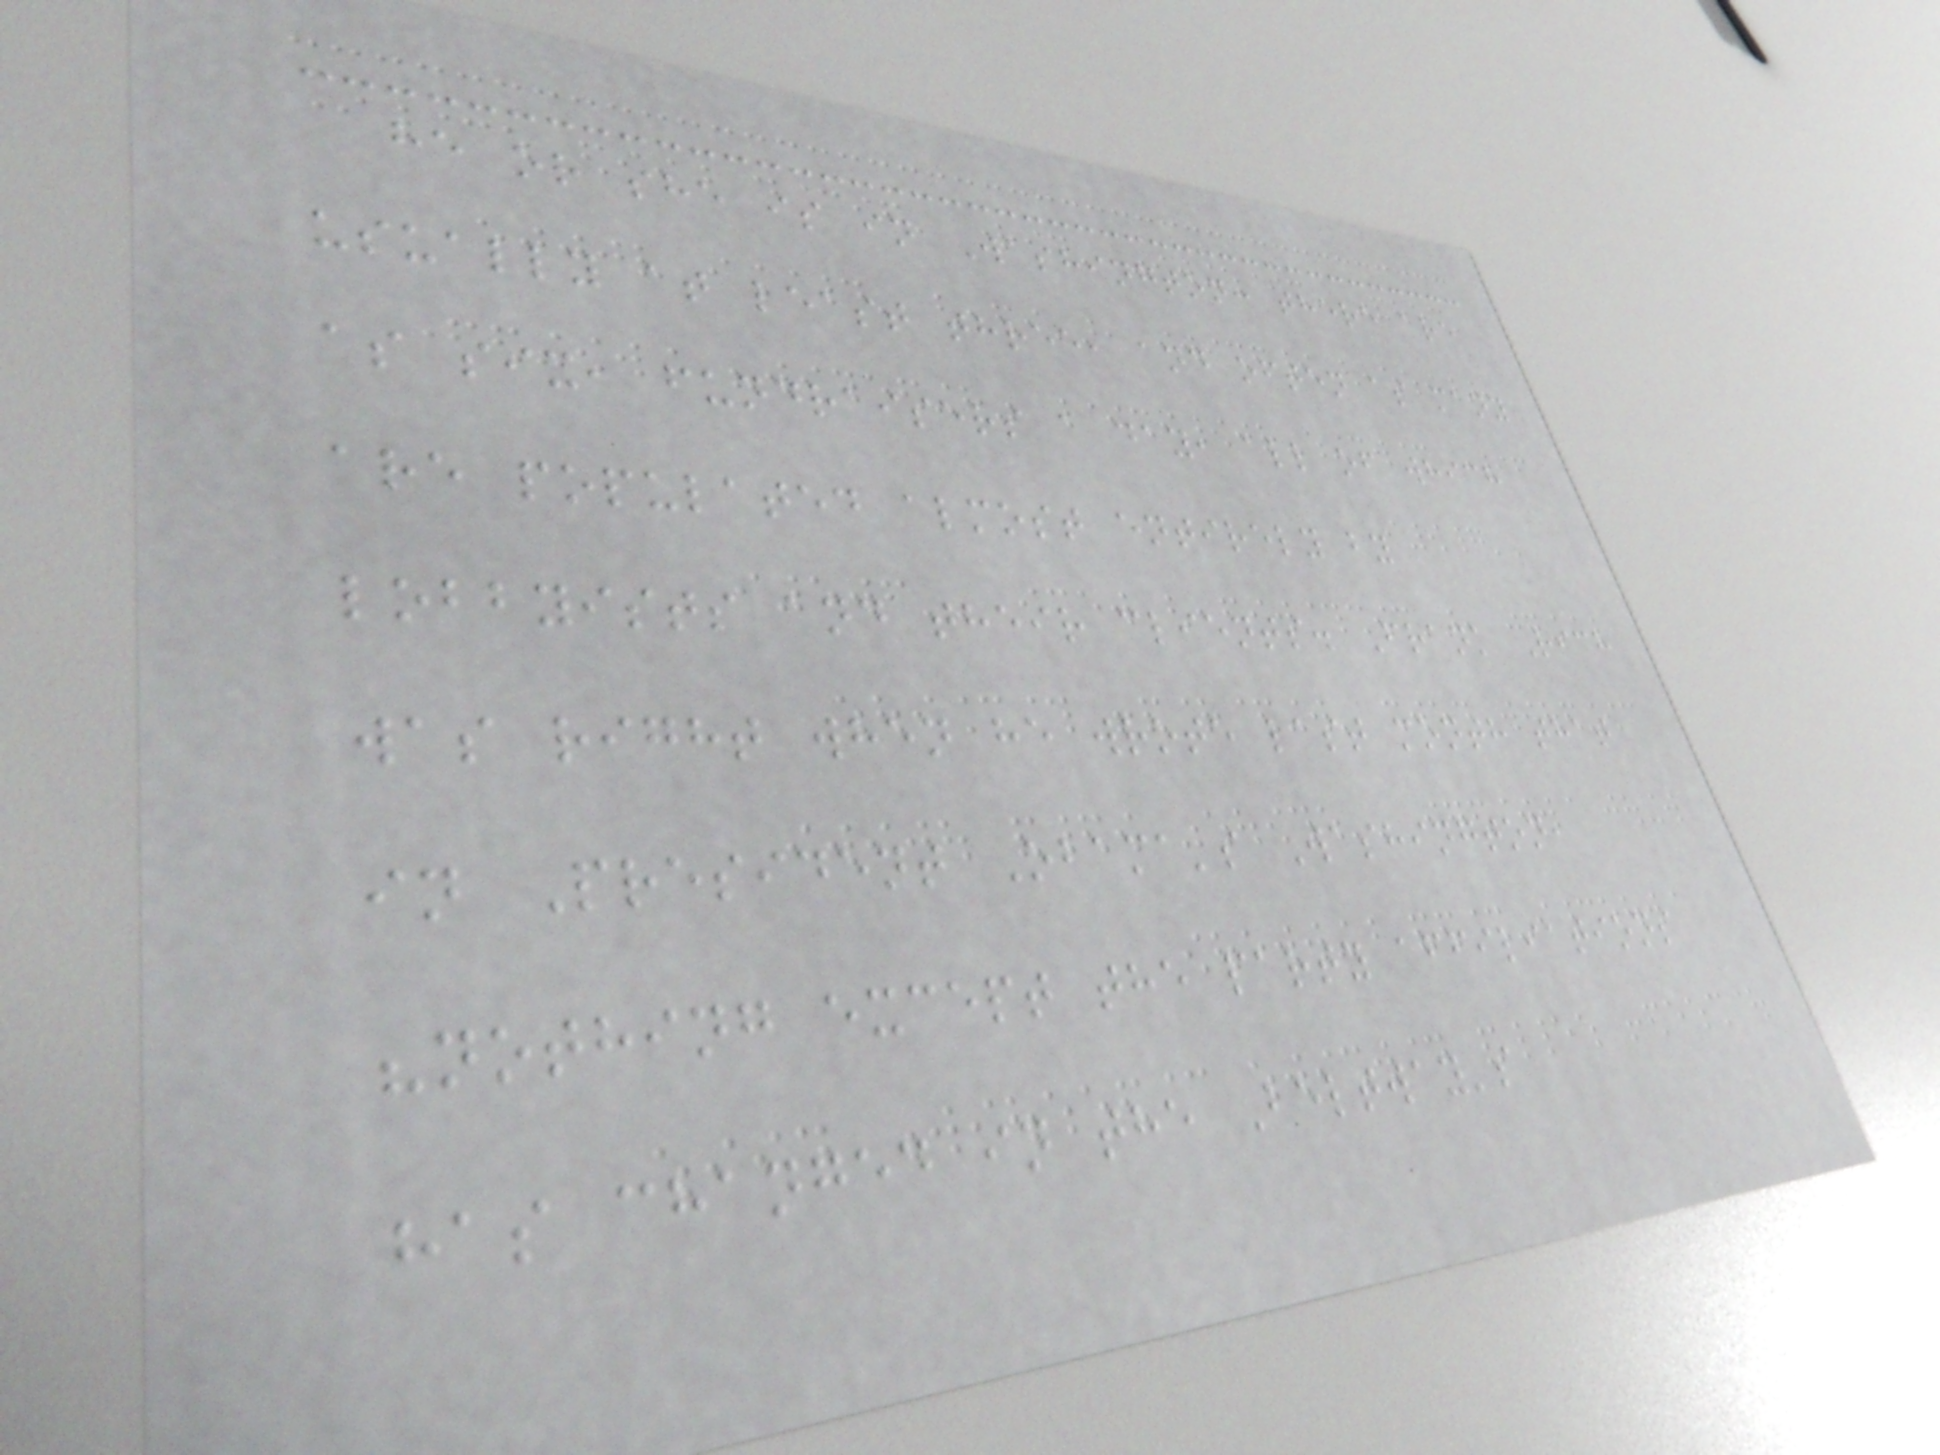he or she is in Washington: there are
usually at least three, and often as many
as six, fundraisers a day, all of which
are populated almost entirely by
lobbyists and their clients. Frank Rich
was right when he wrote last month that
in President Obama's Washington,
"nothing except the party affiliations
has changed in the Beltway's
